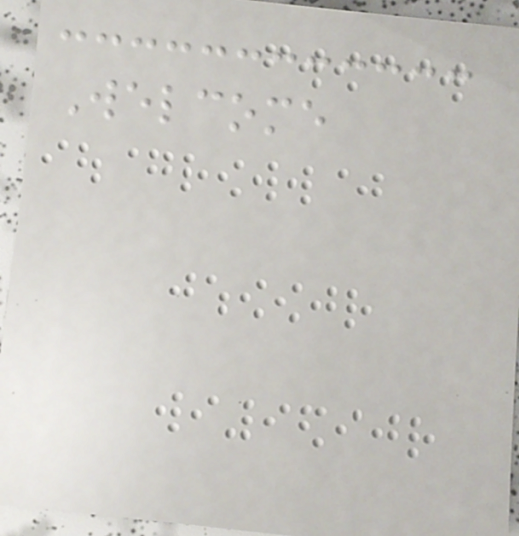Welcome
